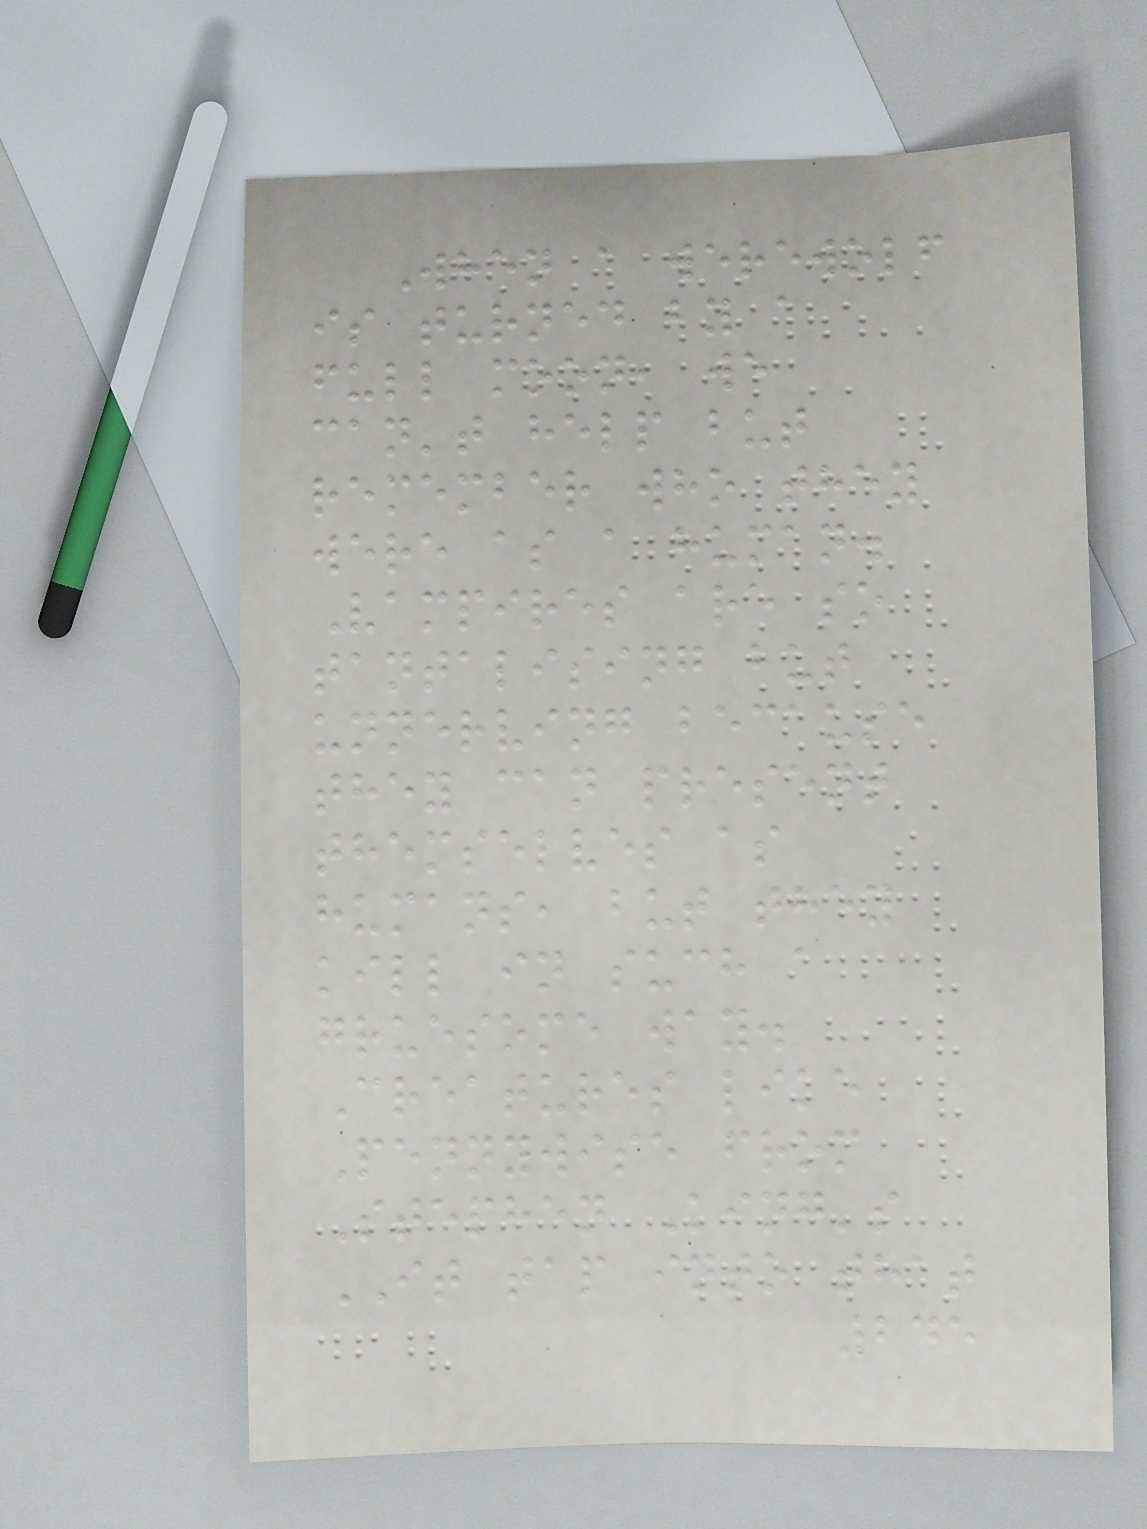When a werewolf
is turned by a
full moon, we
can't help but
remember who they
were as a human.
Vampires are so
tantalising but
unnerving because
they can present
themselves as
humans, but they
kill in such a
gruesome way.
Creatures like
Pennywise from
Stephen King's
IT tap into that
245
